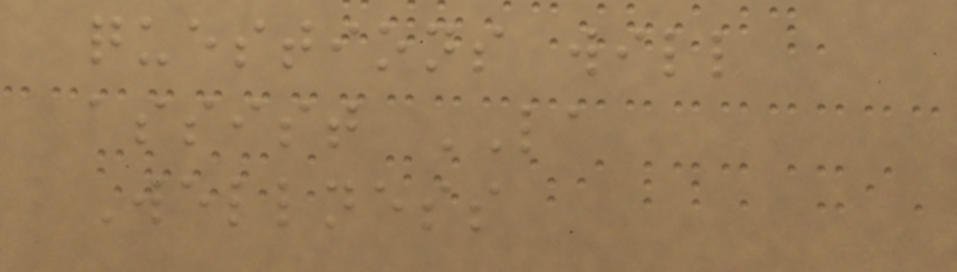questions will
assist LA
Wellness
